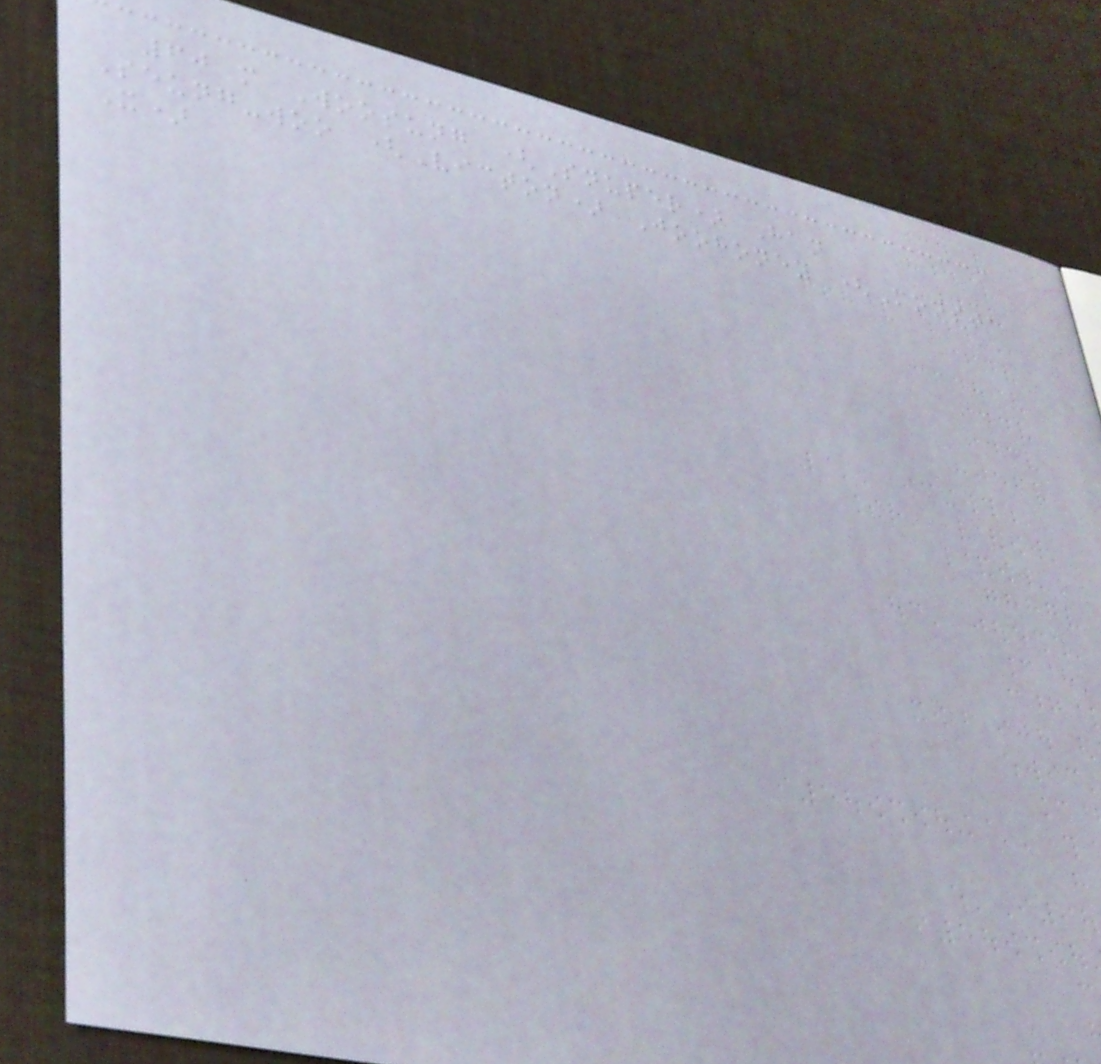60 m Woosung (Snuper) Han
Seung-woo (Victon) Joohoney (Monsta
X)
